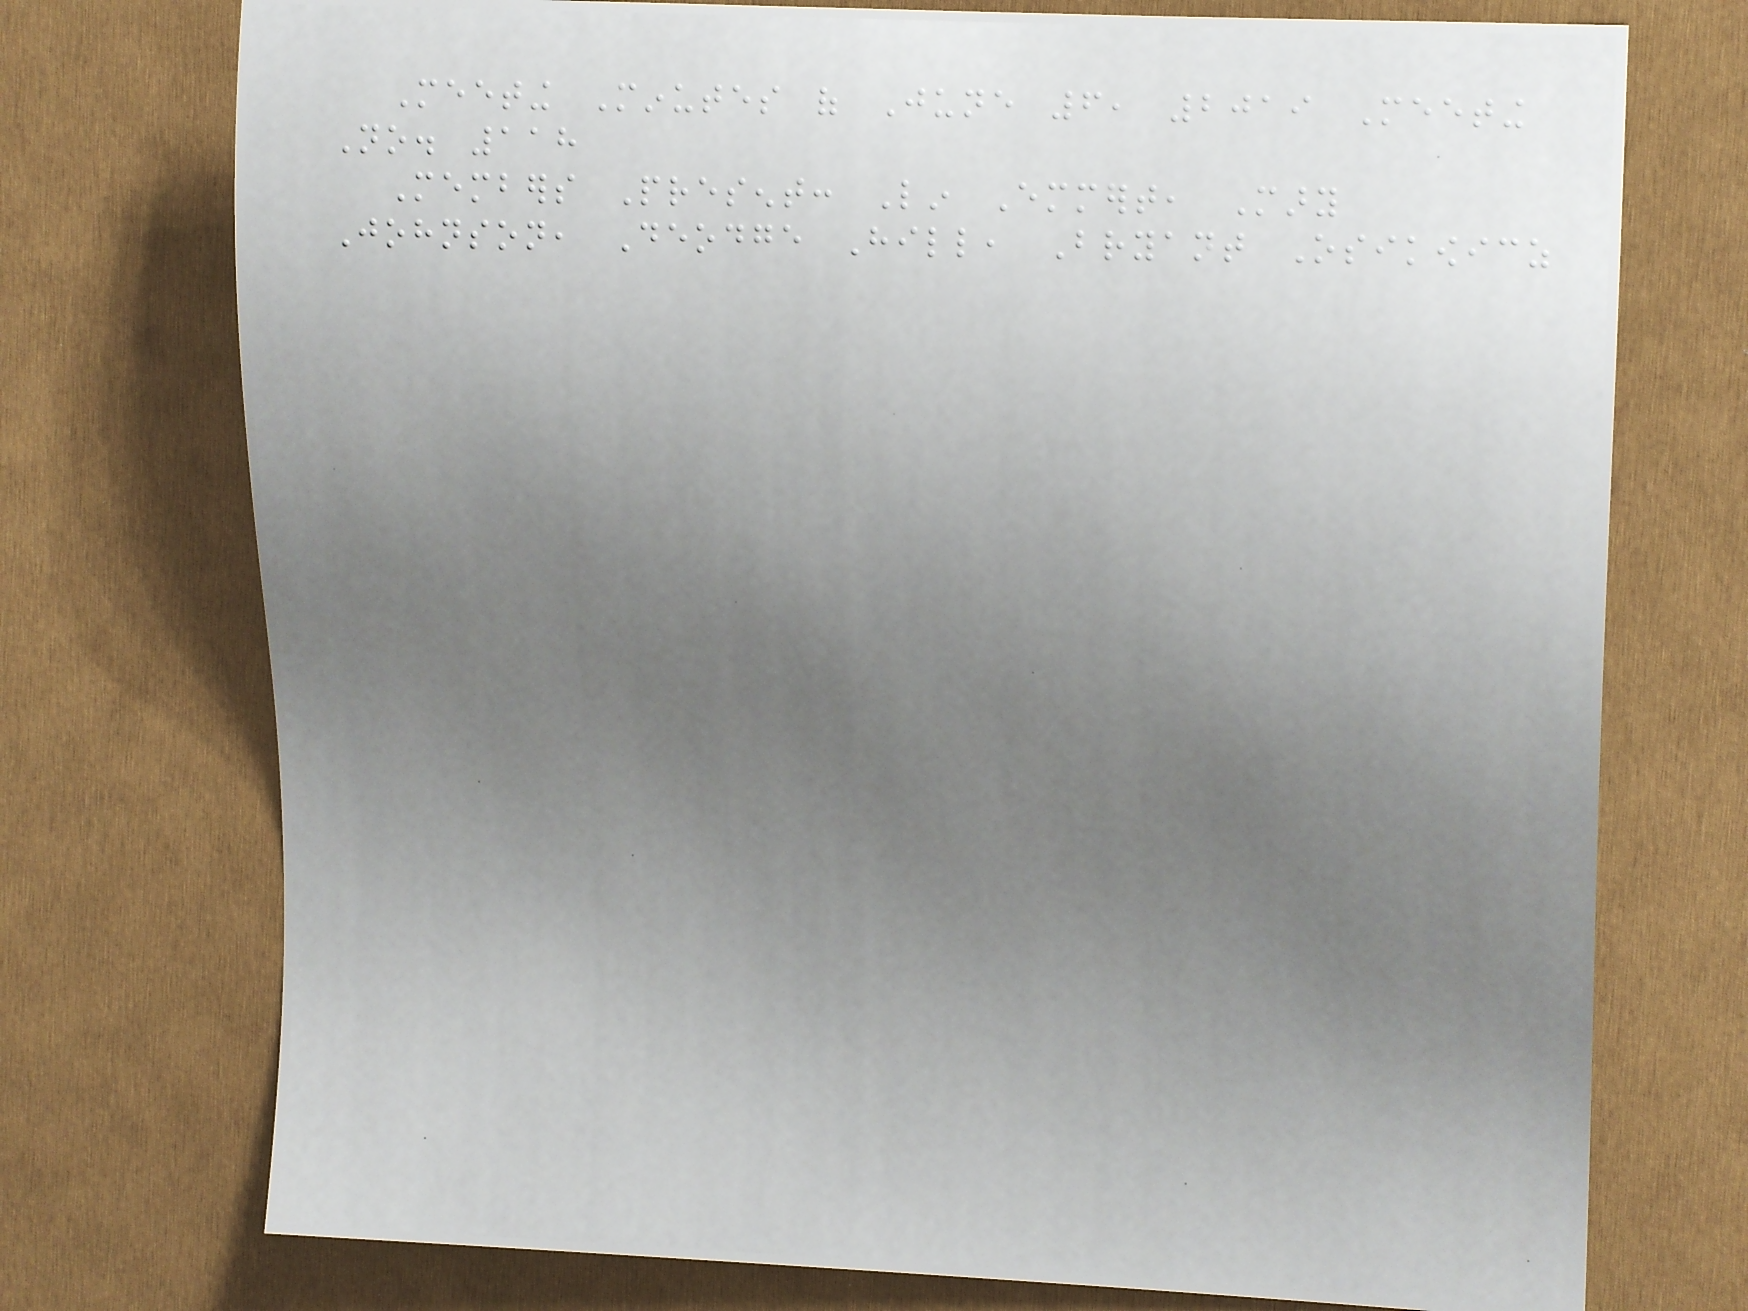Meeting Minutes of June 6, 2019 Meeting
No. 118
Members Present: Lin Emmert, Mary
Johnson, Deodge Hill, Bryant Osikowicz
